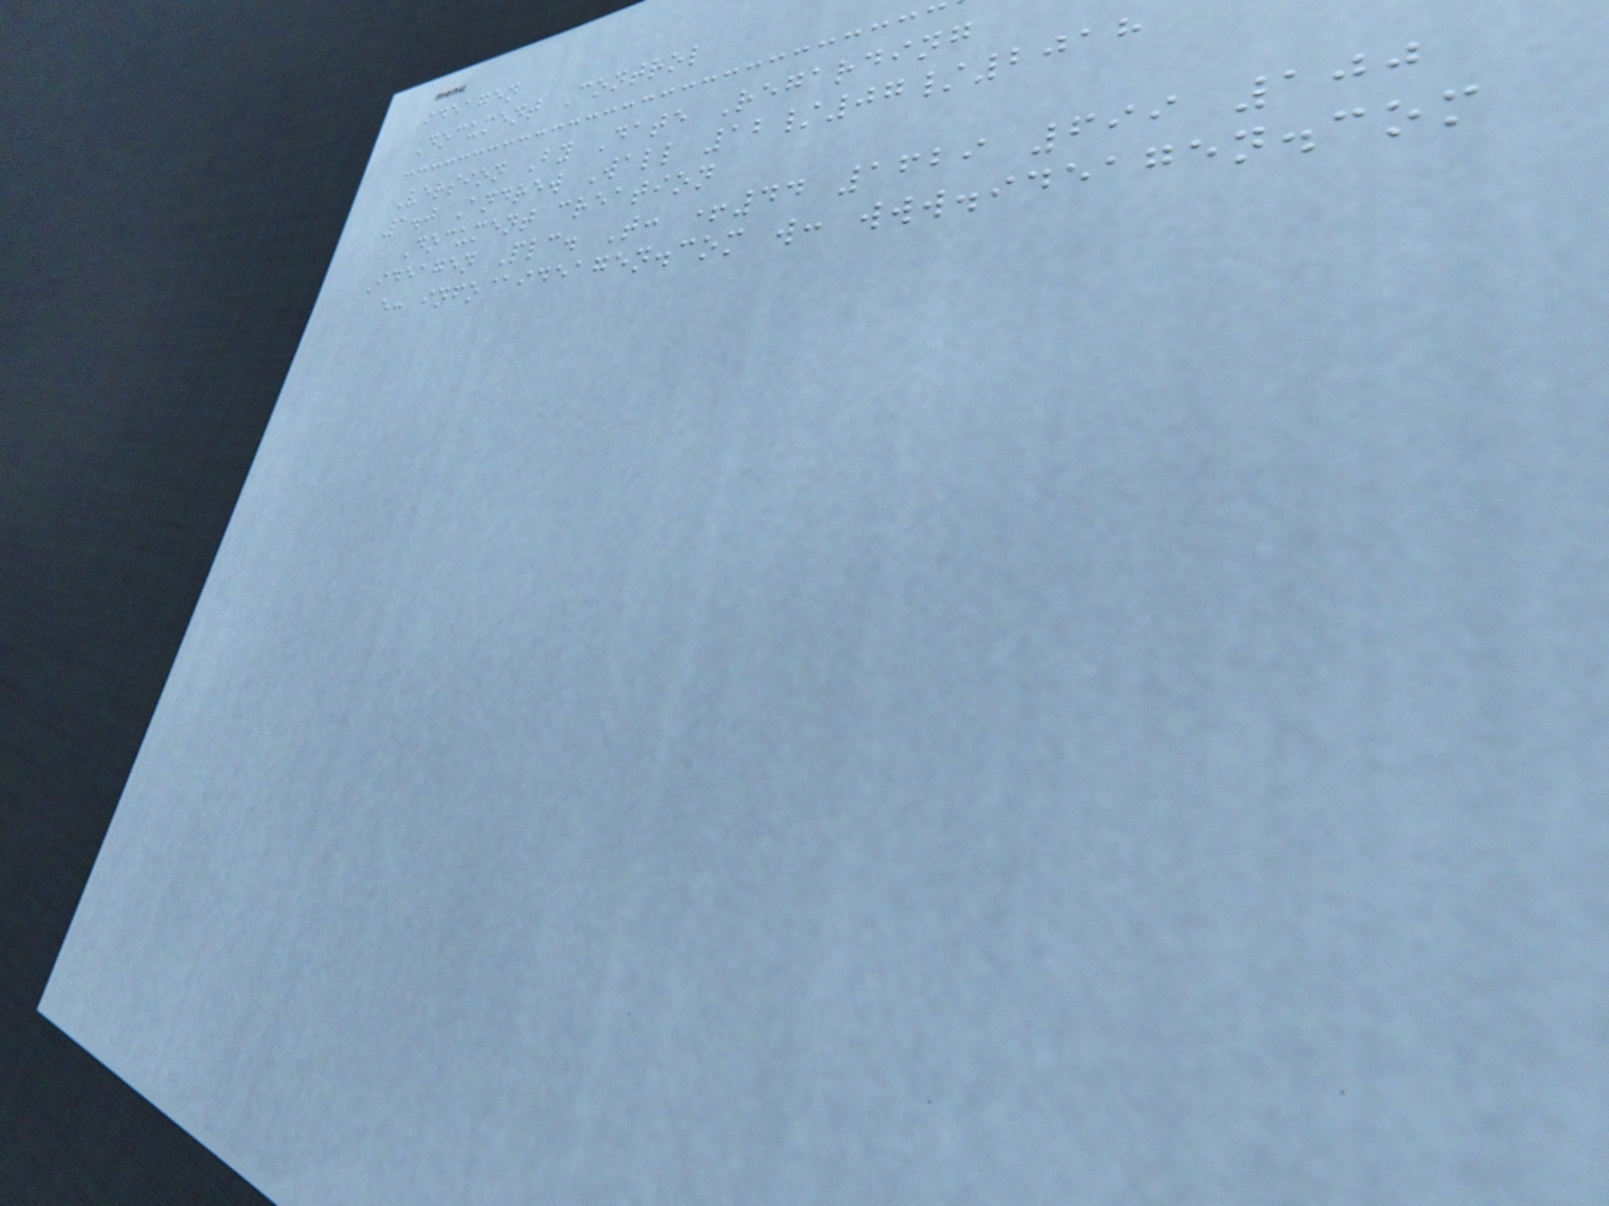ideagen
Document Control
Version By Date Regarding
1.0 Andrew Wall 12/07/2018
Document creation
Ideagen Plc. T: +44 1629 699 100
e: info@ideagen.com w: www.ideagen.com
